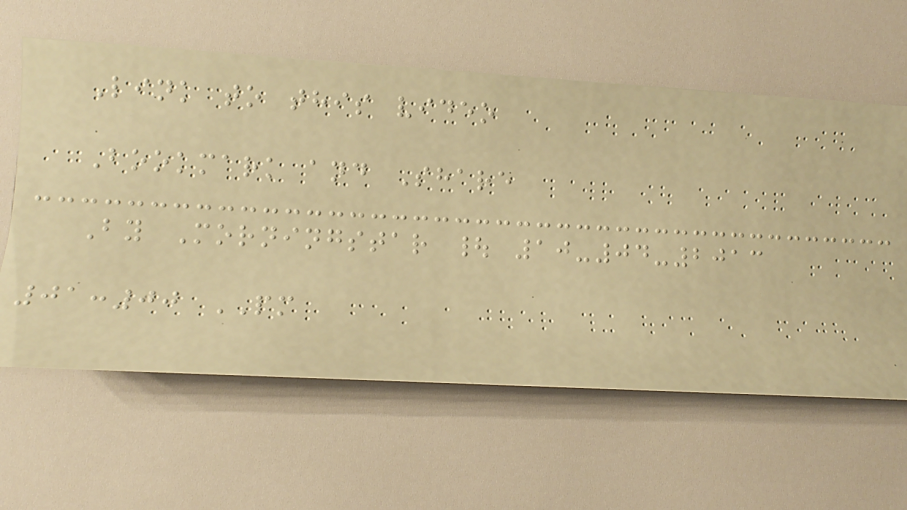Link to this video
Bookmark and Share
By Morningstar | 10-04-2013
01:00 PM
